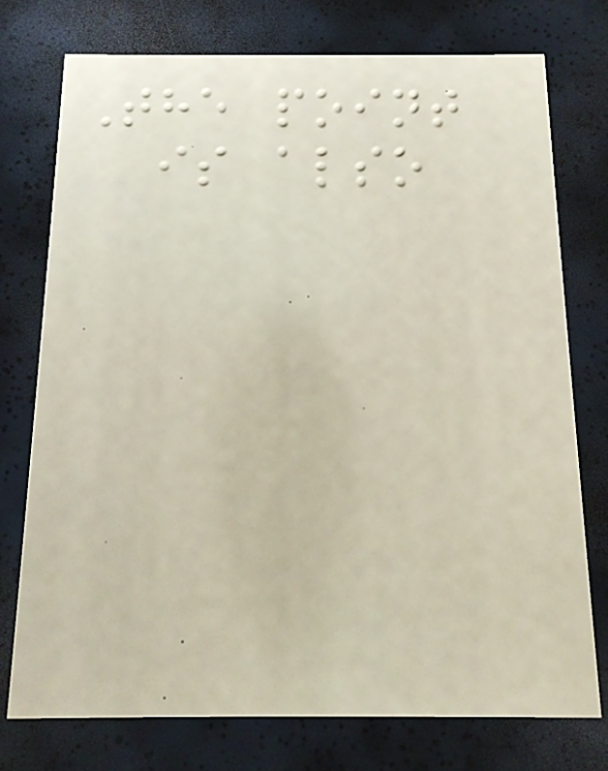The point
is also
